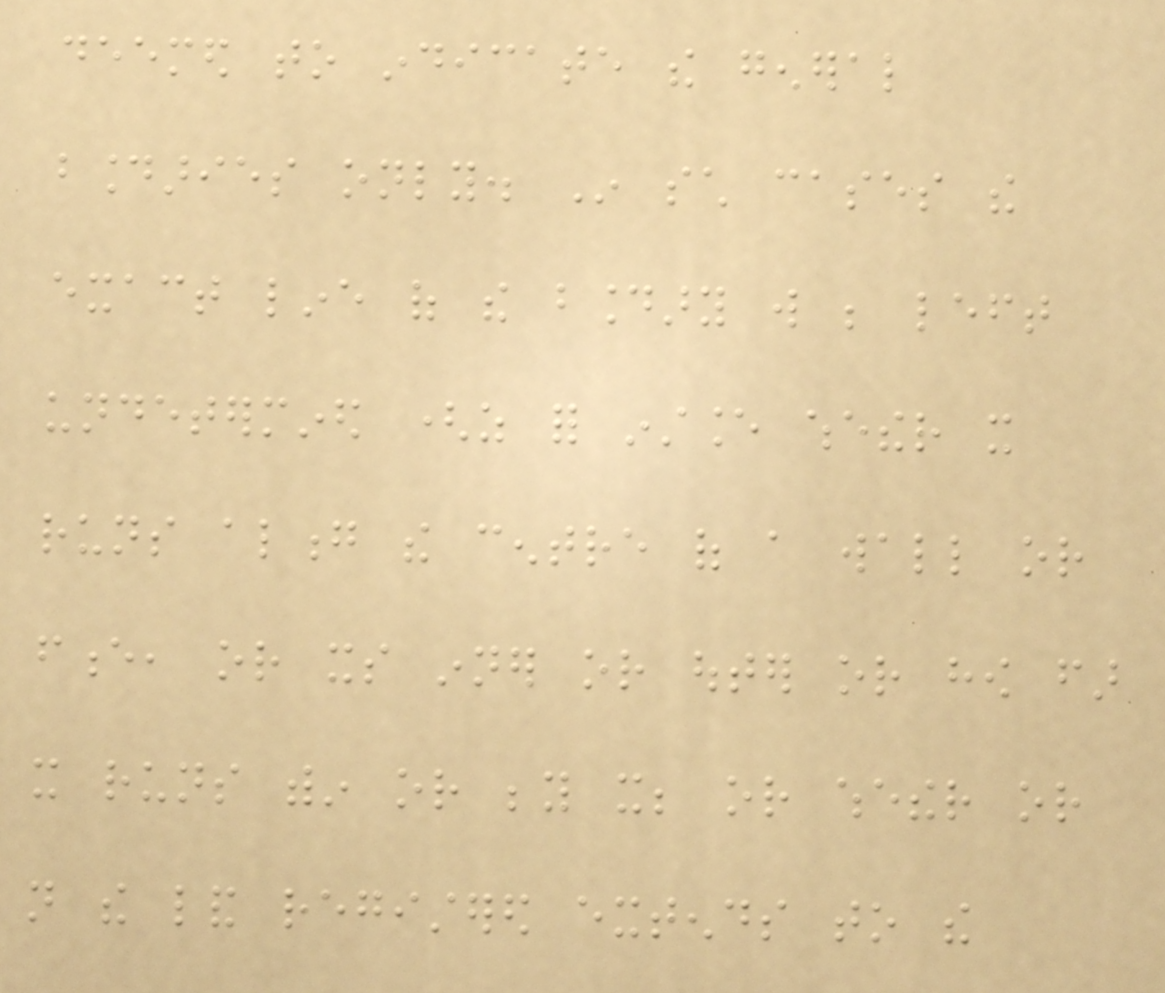deemed to indicate the general
boundaries only. In such cases the
exact line of the boundary will be left
undetermined (as for instance whether it
runs along the centre of a wall or
fence, or its inner or outer or how far
it runs within or beyond it; or whether or
not the land registered extends to the
